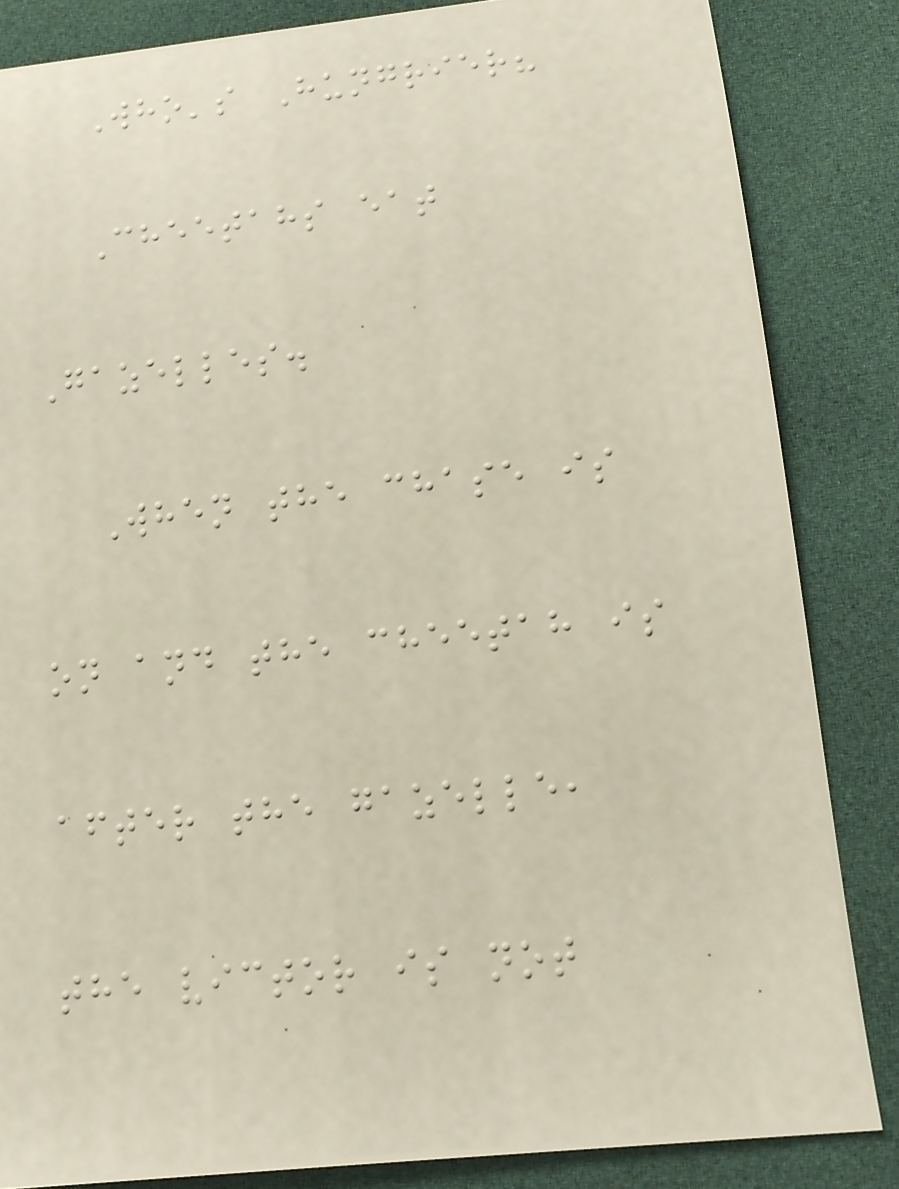Who's Hungrier?
Cheetahs eat
Gazelles.
When the chase is
on and the cheetah is
after the gazelle,
the victor is not
